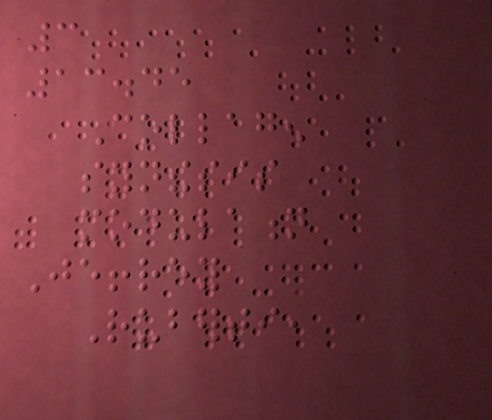3
13.45
Collagen
synthesis
modulation
Jeffrey
Ruberti,
